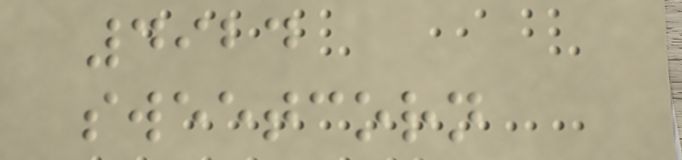4924
sweetcorn
